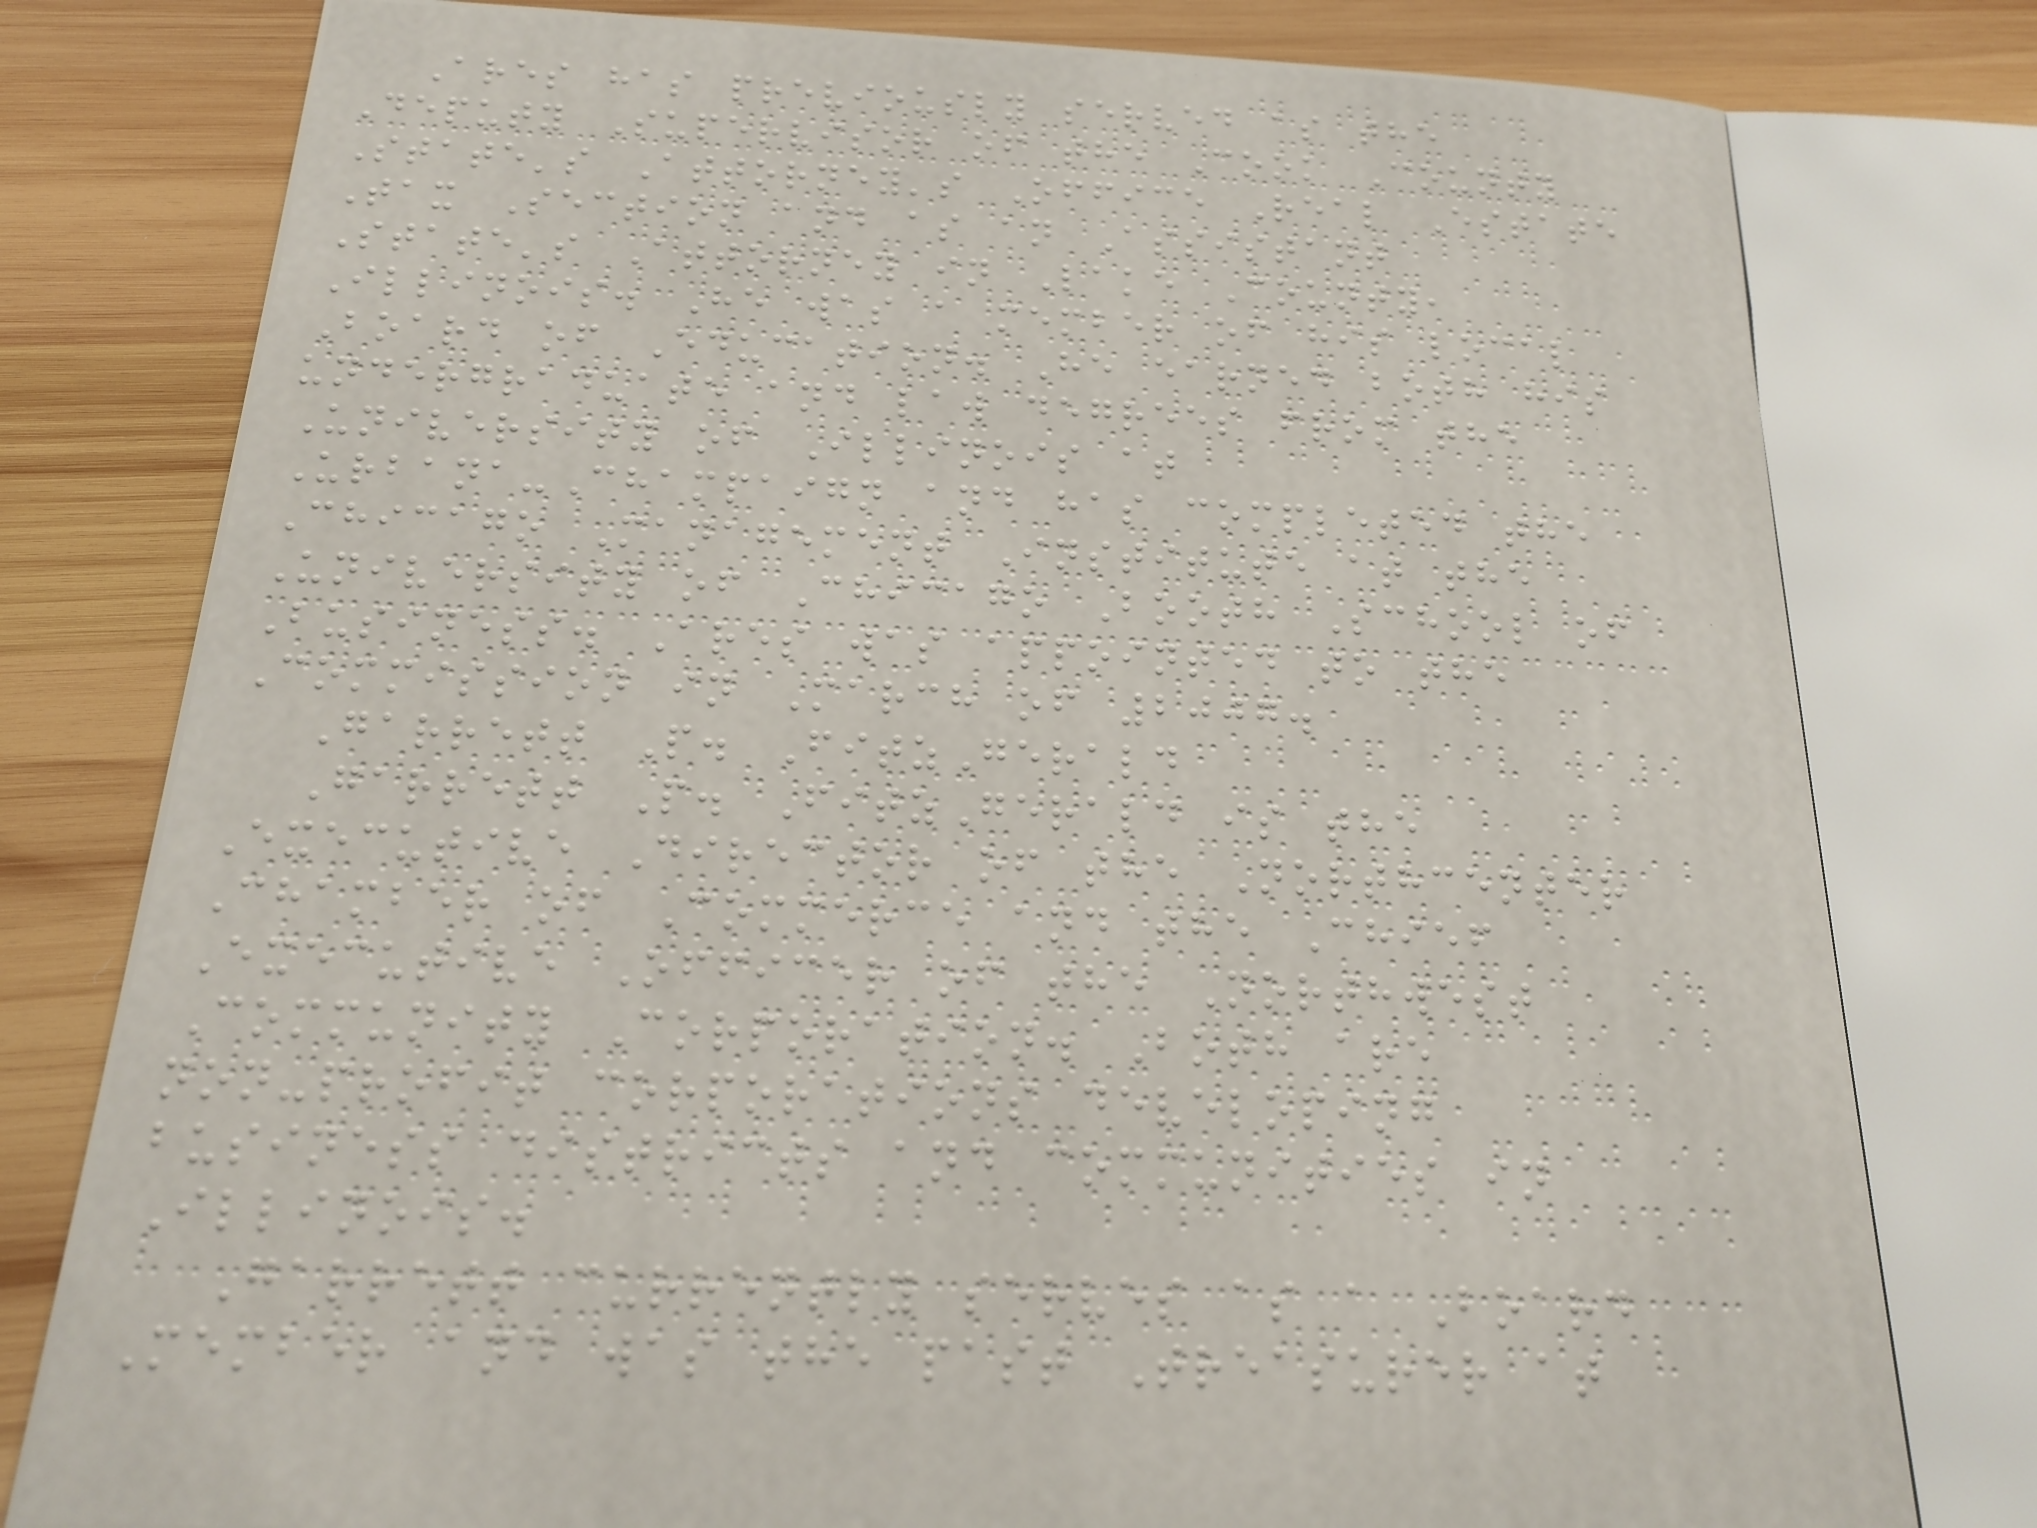Ares has previously served as the
Deputy Supervisor of the Cook County
State's Attorney's Office Real Estate
Tax Section and as an Assistant
State's Attorney in Lake County,
Illinois. He was a member of his local
Board of Education. He earned both his
undergraduate and law degrees from the
University of Illinois at
Urbana-Champaign and has completed the
Chicago Management Institute at the
University of Chicago Booth School of
Business. Ares was appointed to the
Commission in March of 2007.
Garrett P. FitzGerald
Garrett P. FitzGerald is the
Executive Director of the Northcenter
Chamber of Commerce and the Chief
Executive Officer of the Northwest
Community Corporation. Both are
non-profit corporations developing
business districts and communities in
Illinois.
Garrett currently serves as a Board
Member and was the past Treasurer at
